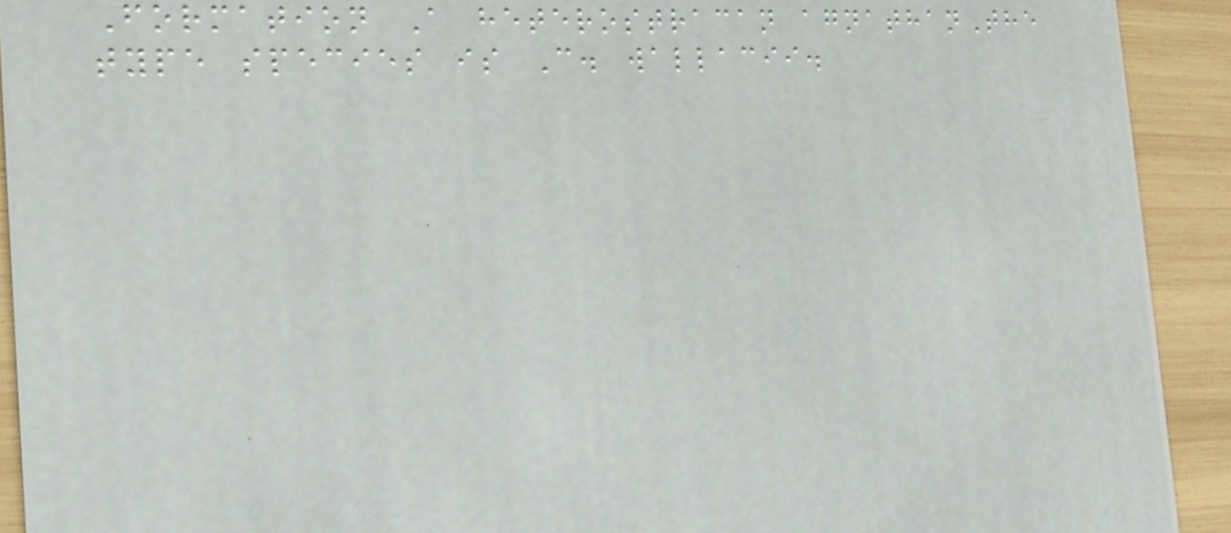Formation A heterostracan agnathanThe
type species is C. wallacii.
